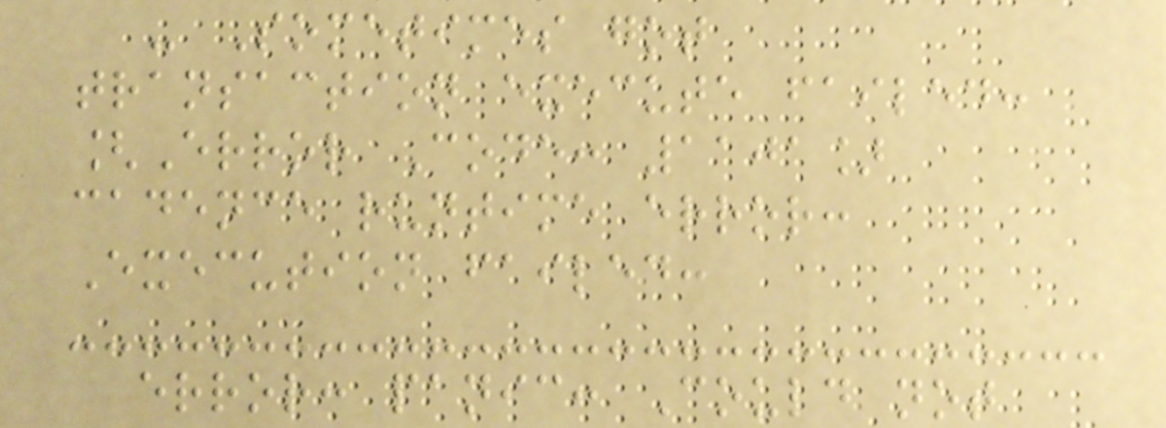- Sometimes got
transaction execute failed:
[Error Code: 1101]
cadence runtime error:
Execution failed:
error: panic: Could not
